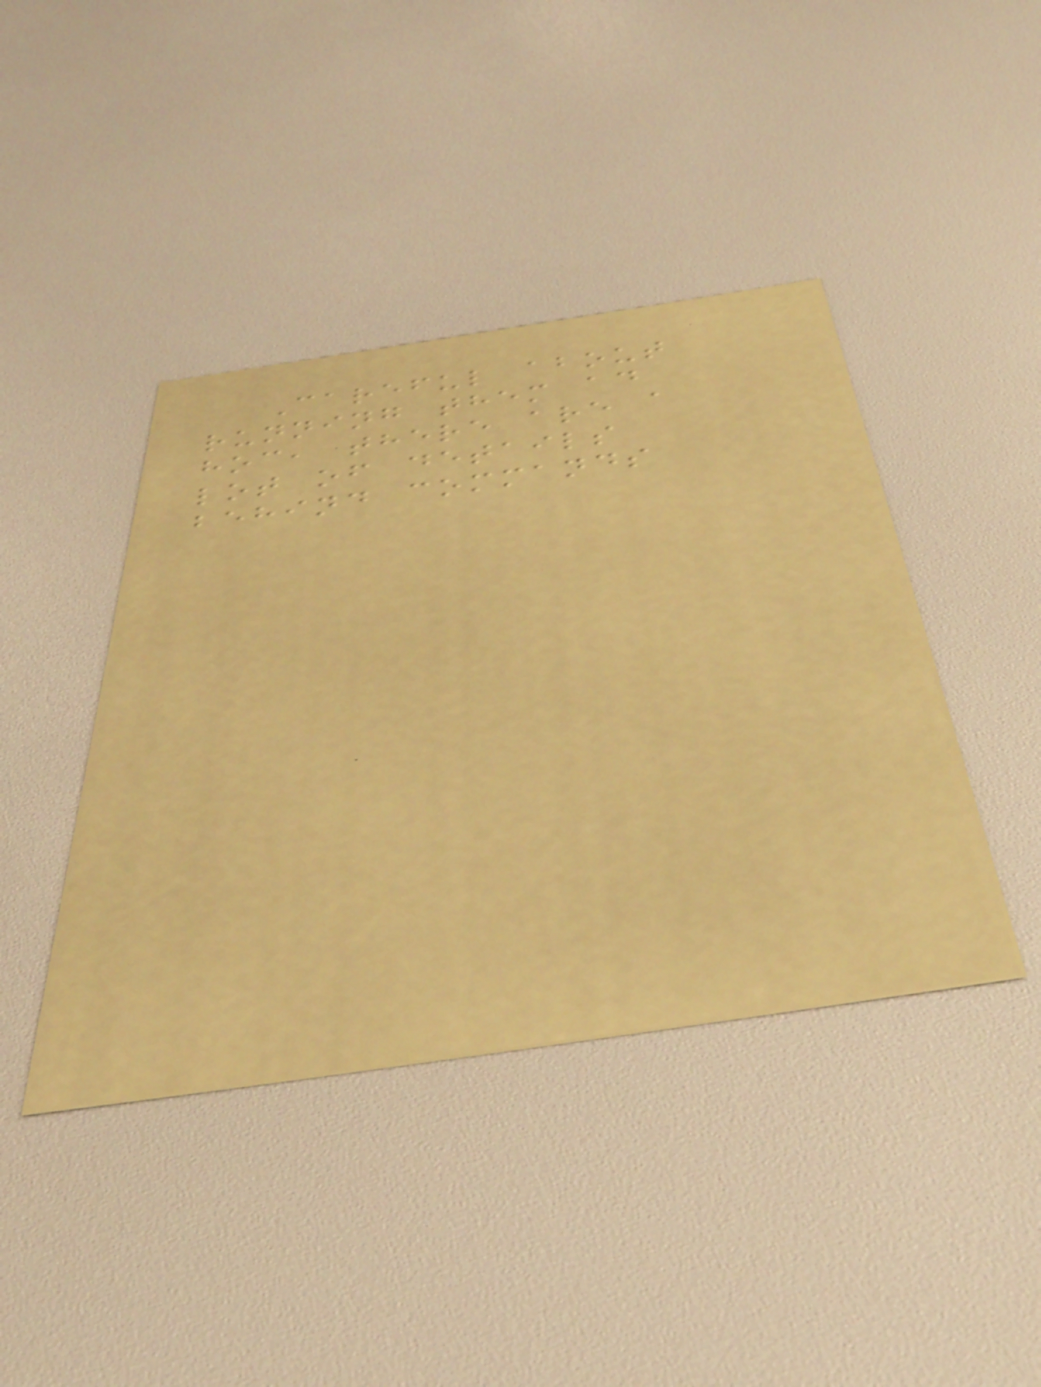Careful about
running them ad
hoc, there are a
lot of details
behind commands
